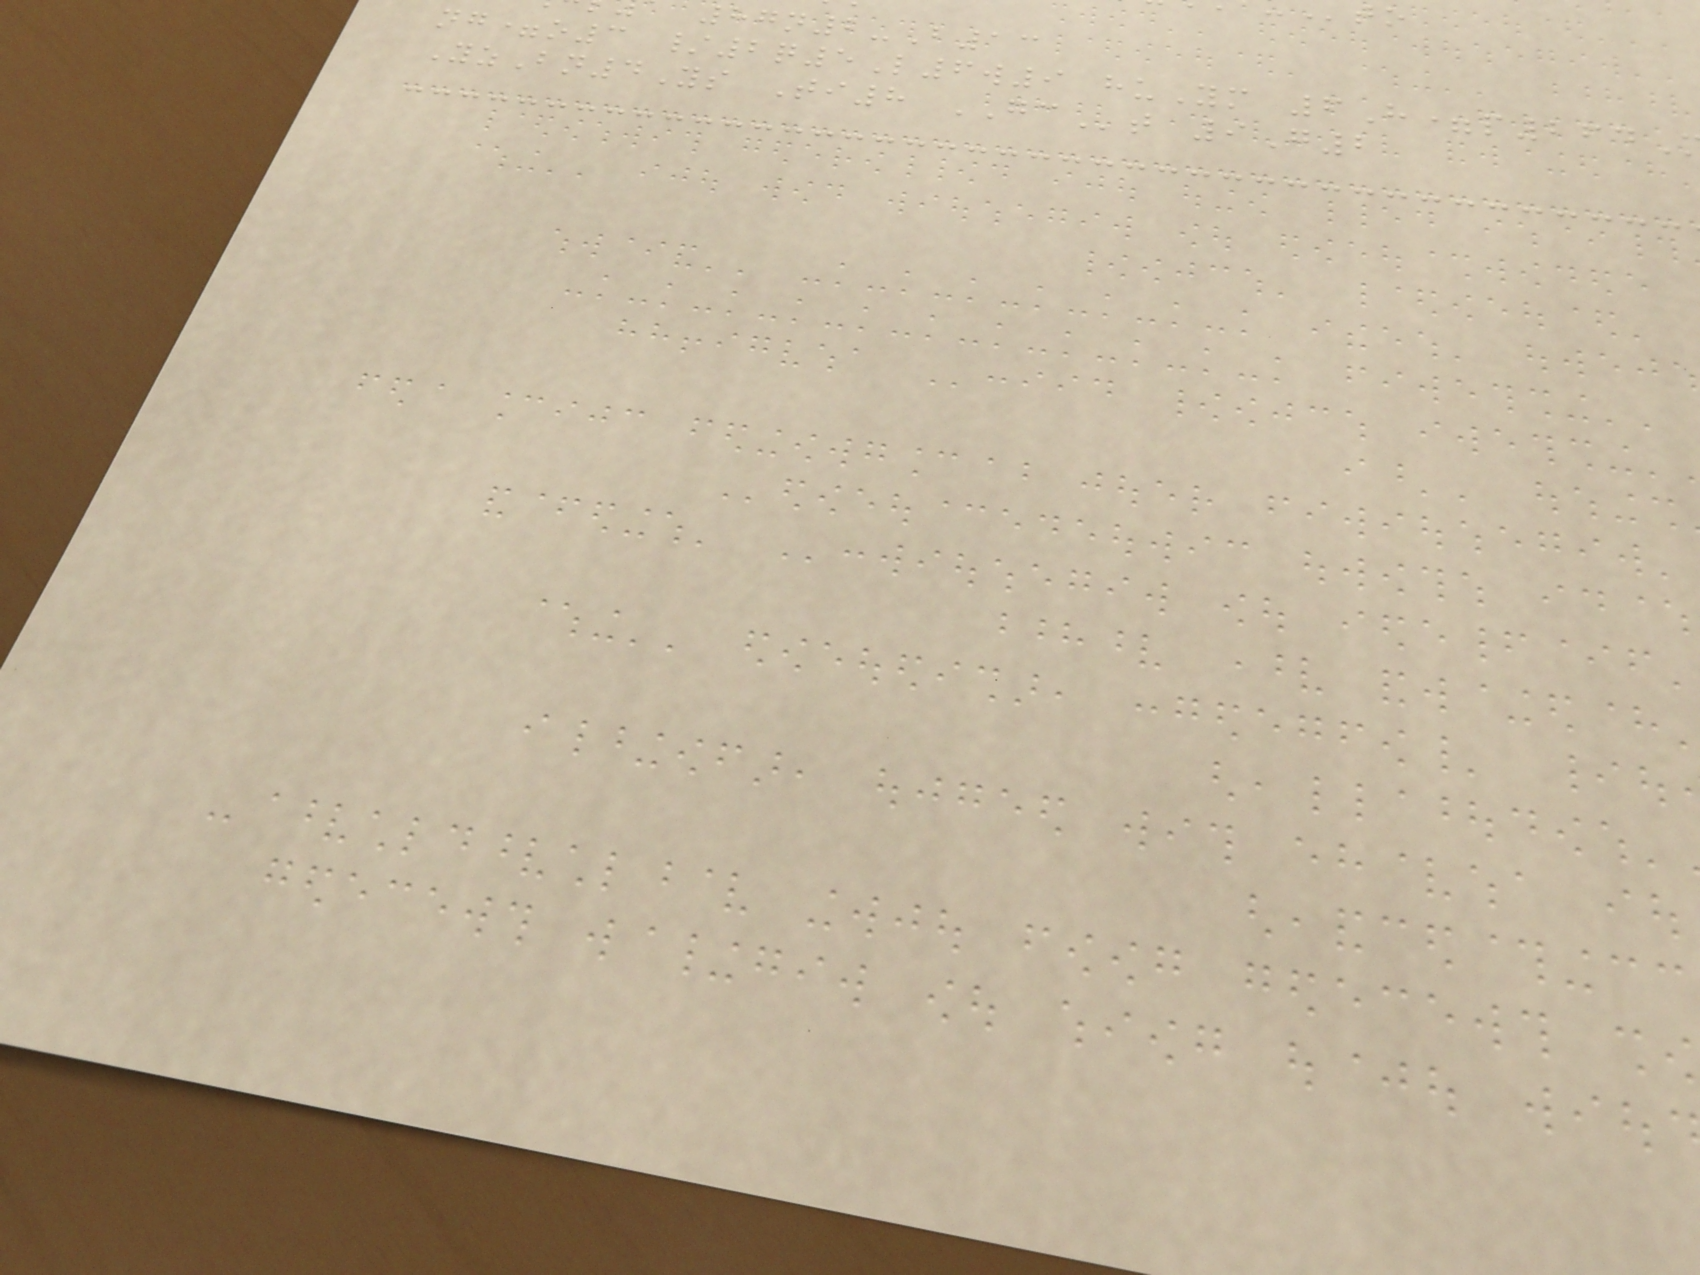87n2-B13
ng=o3 /2q5L6w9 huYm 6H=p264
YzBn4Ys Ti8 GCt 9G2
